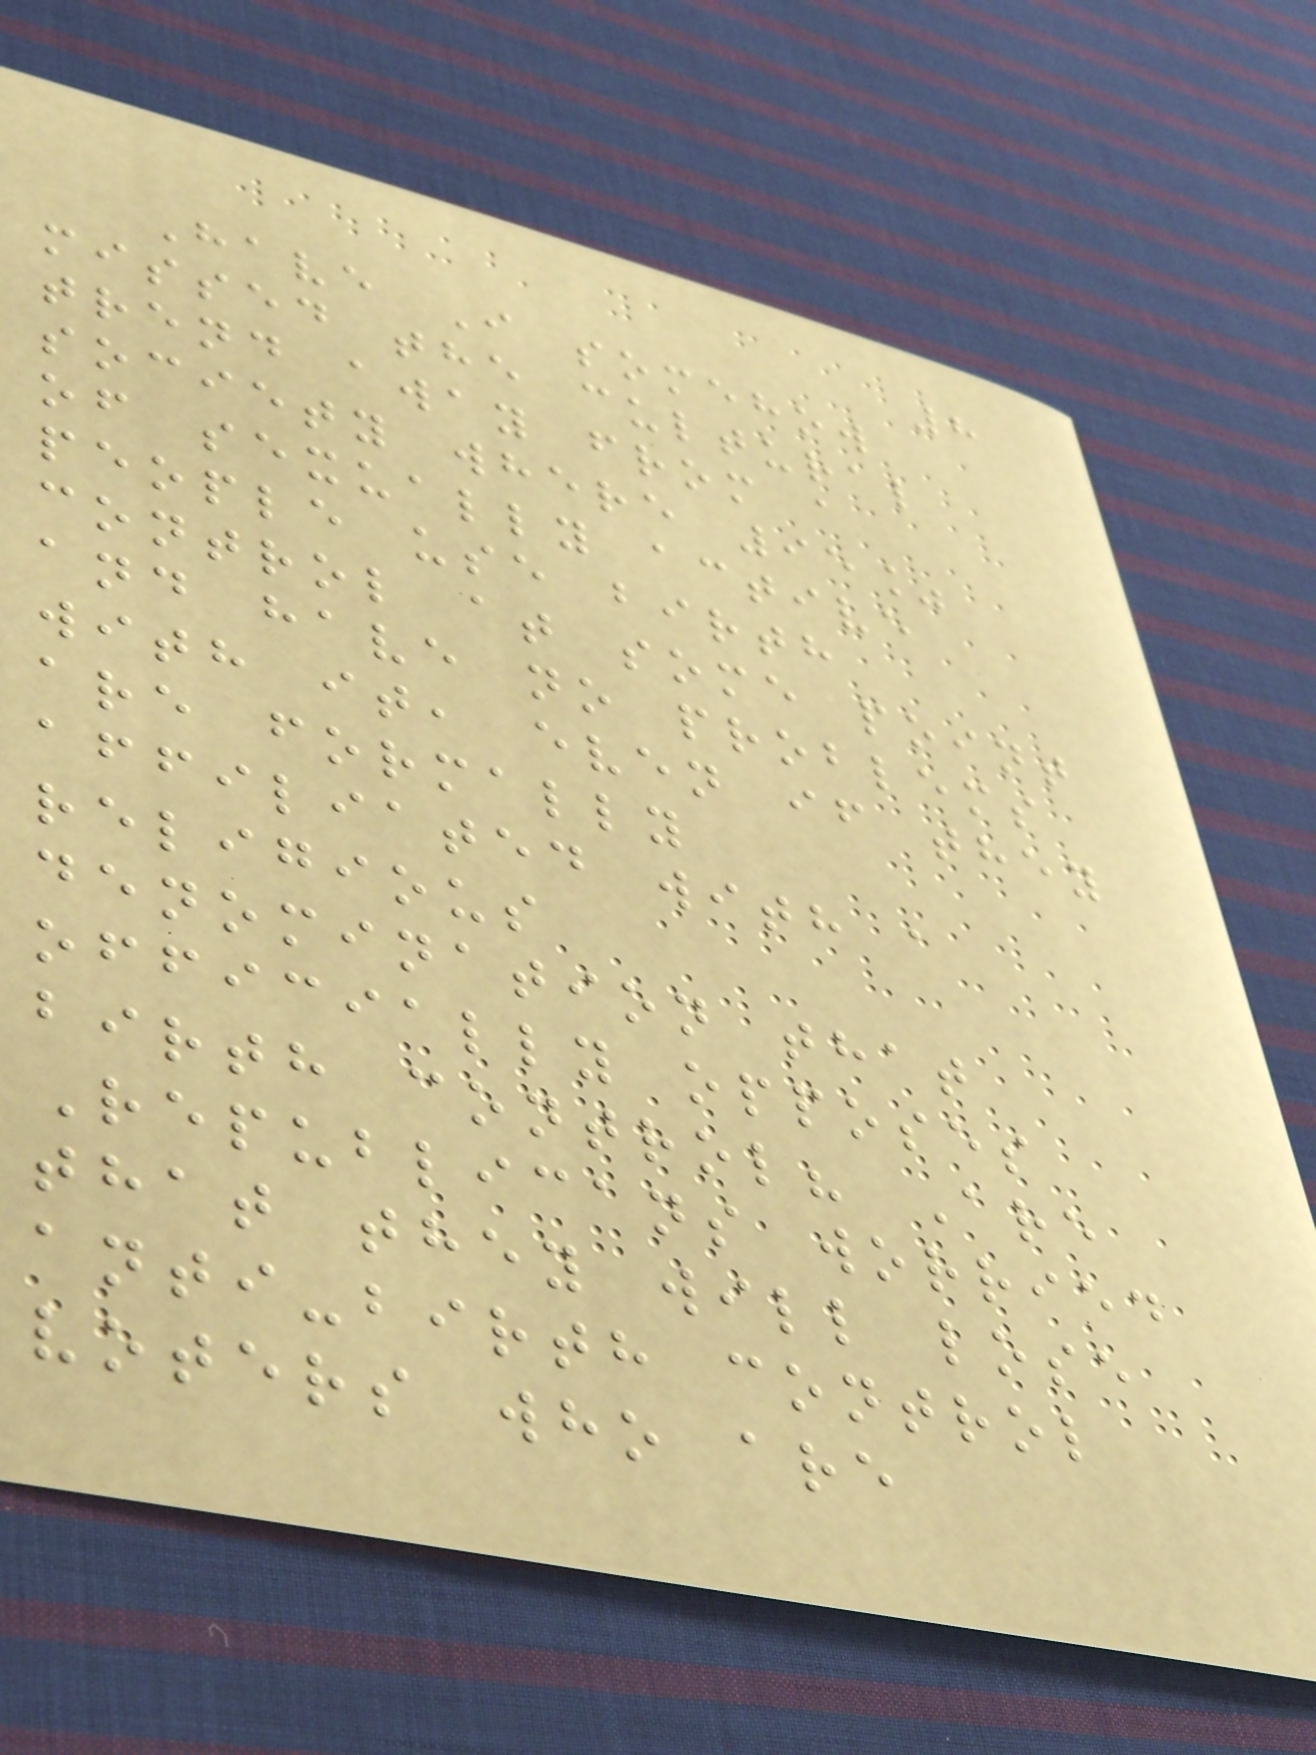8
Have I somehow
missed the cultural
trend away from a
society where 95%
of sexually active
people use birth
control at some point
and have no problems
with it, even if they
are formally
affiliated with a
religious
denomination that
officially opposes
birth control? Are
Republicans worried
that they will lose
anti-birth control
voters who are
